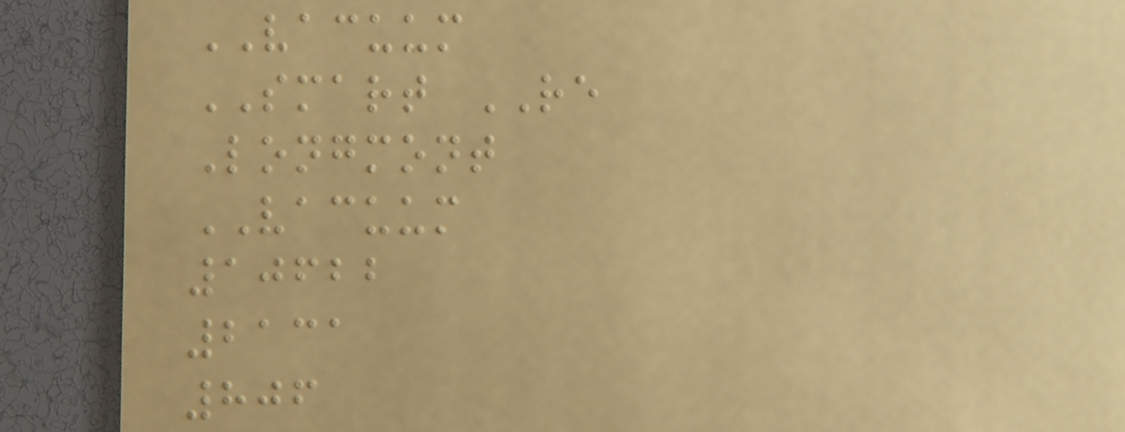VACUUM
SMART RE
Longmont
VACUUM
10622
2131
806
